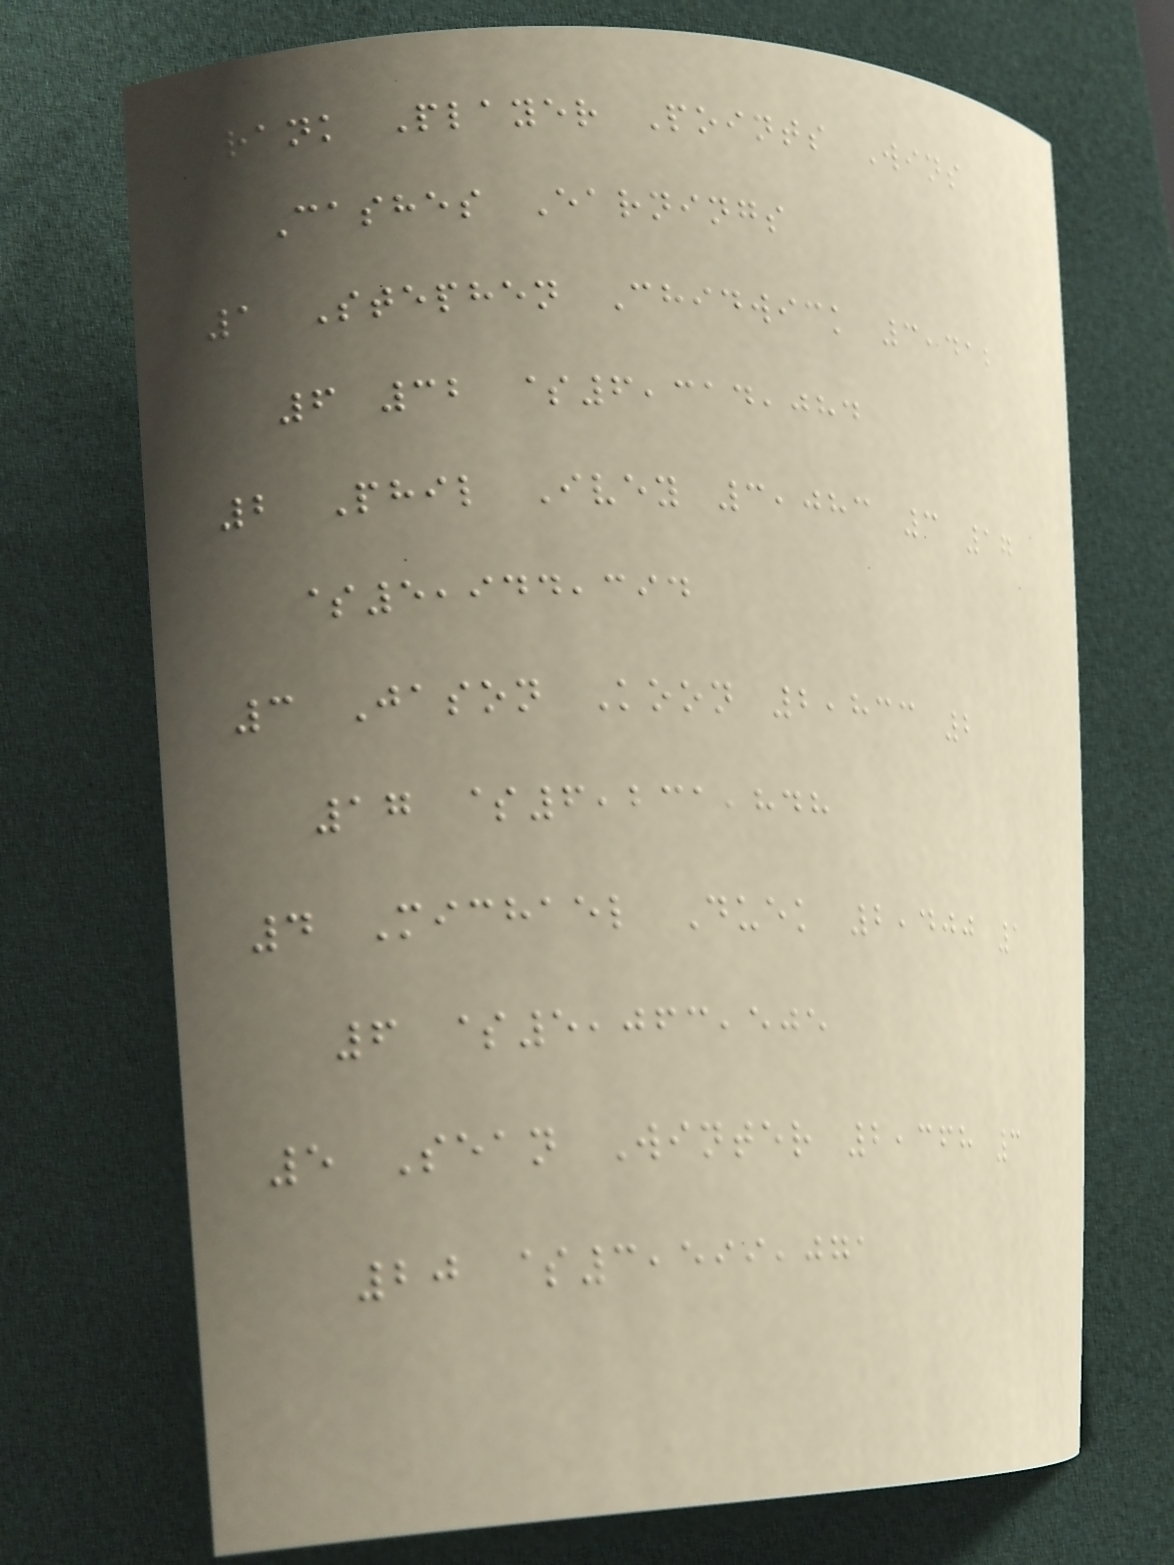Rank Player Points Wins
Cashes Earnings
1 Stephen Chidwick 3,412
6 32 $6,314,084
2 Phil Ivey 3,083 3 17
$5,944,394
3 Jason Koon 2,833 2
17 $6,231,848
4 Michael Duek 2,400 1
6 $5,063,505
5 Sean Winter 2,368 3
20 $3,599,071
